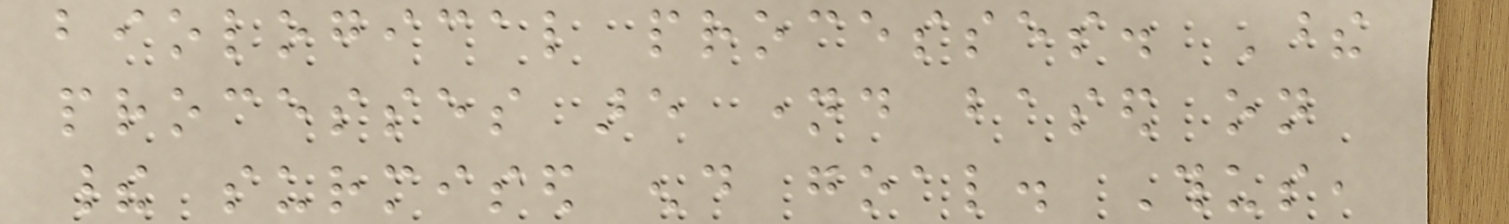biological processes. These
processes are named based on
their surmised end goal. Thus,
